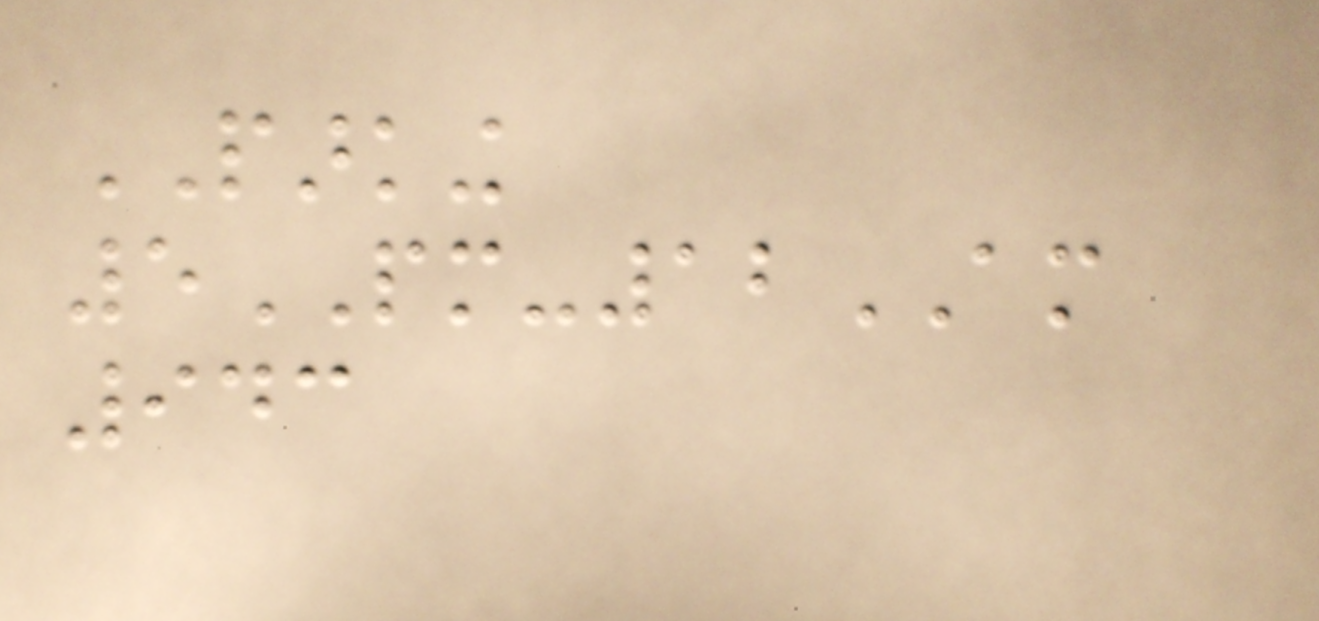PARKING
5PM-12AM
943
